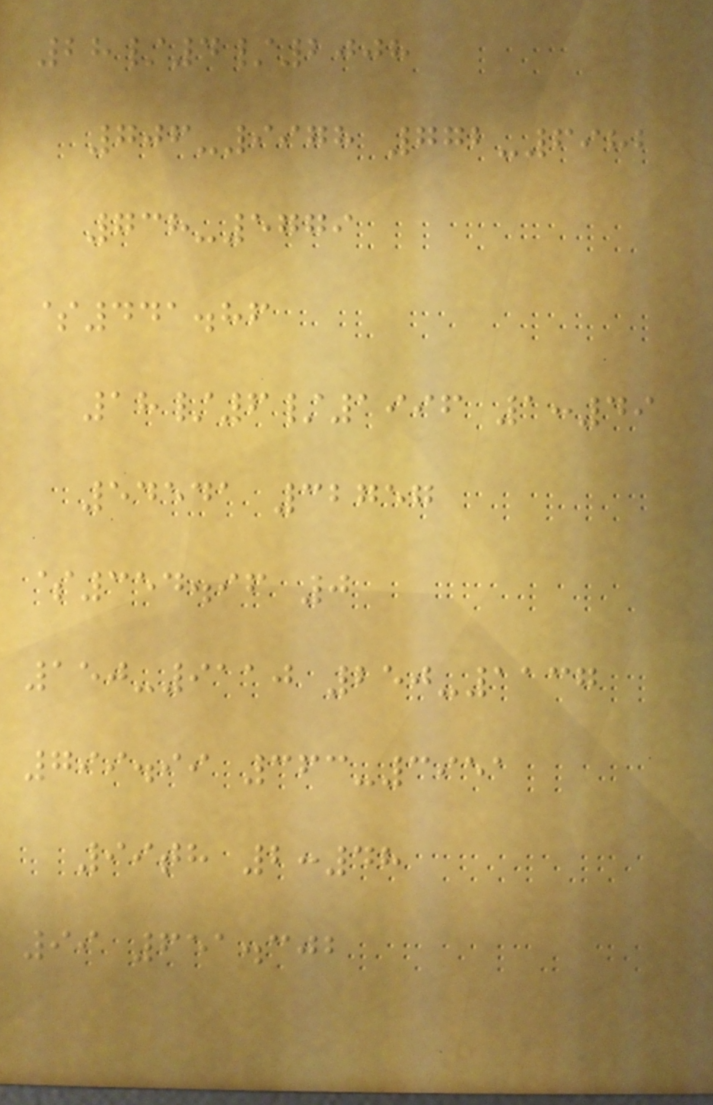28/4/2008
706-9978 772-6982
738-5779
$441.86
18/6/1996 1:49
54541 32757
$354.96 0
150-9110 250-1137
799.99 363-3951
99th 2:48
99 651.302
